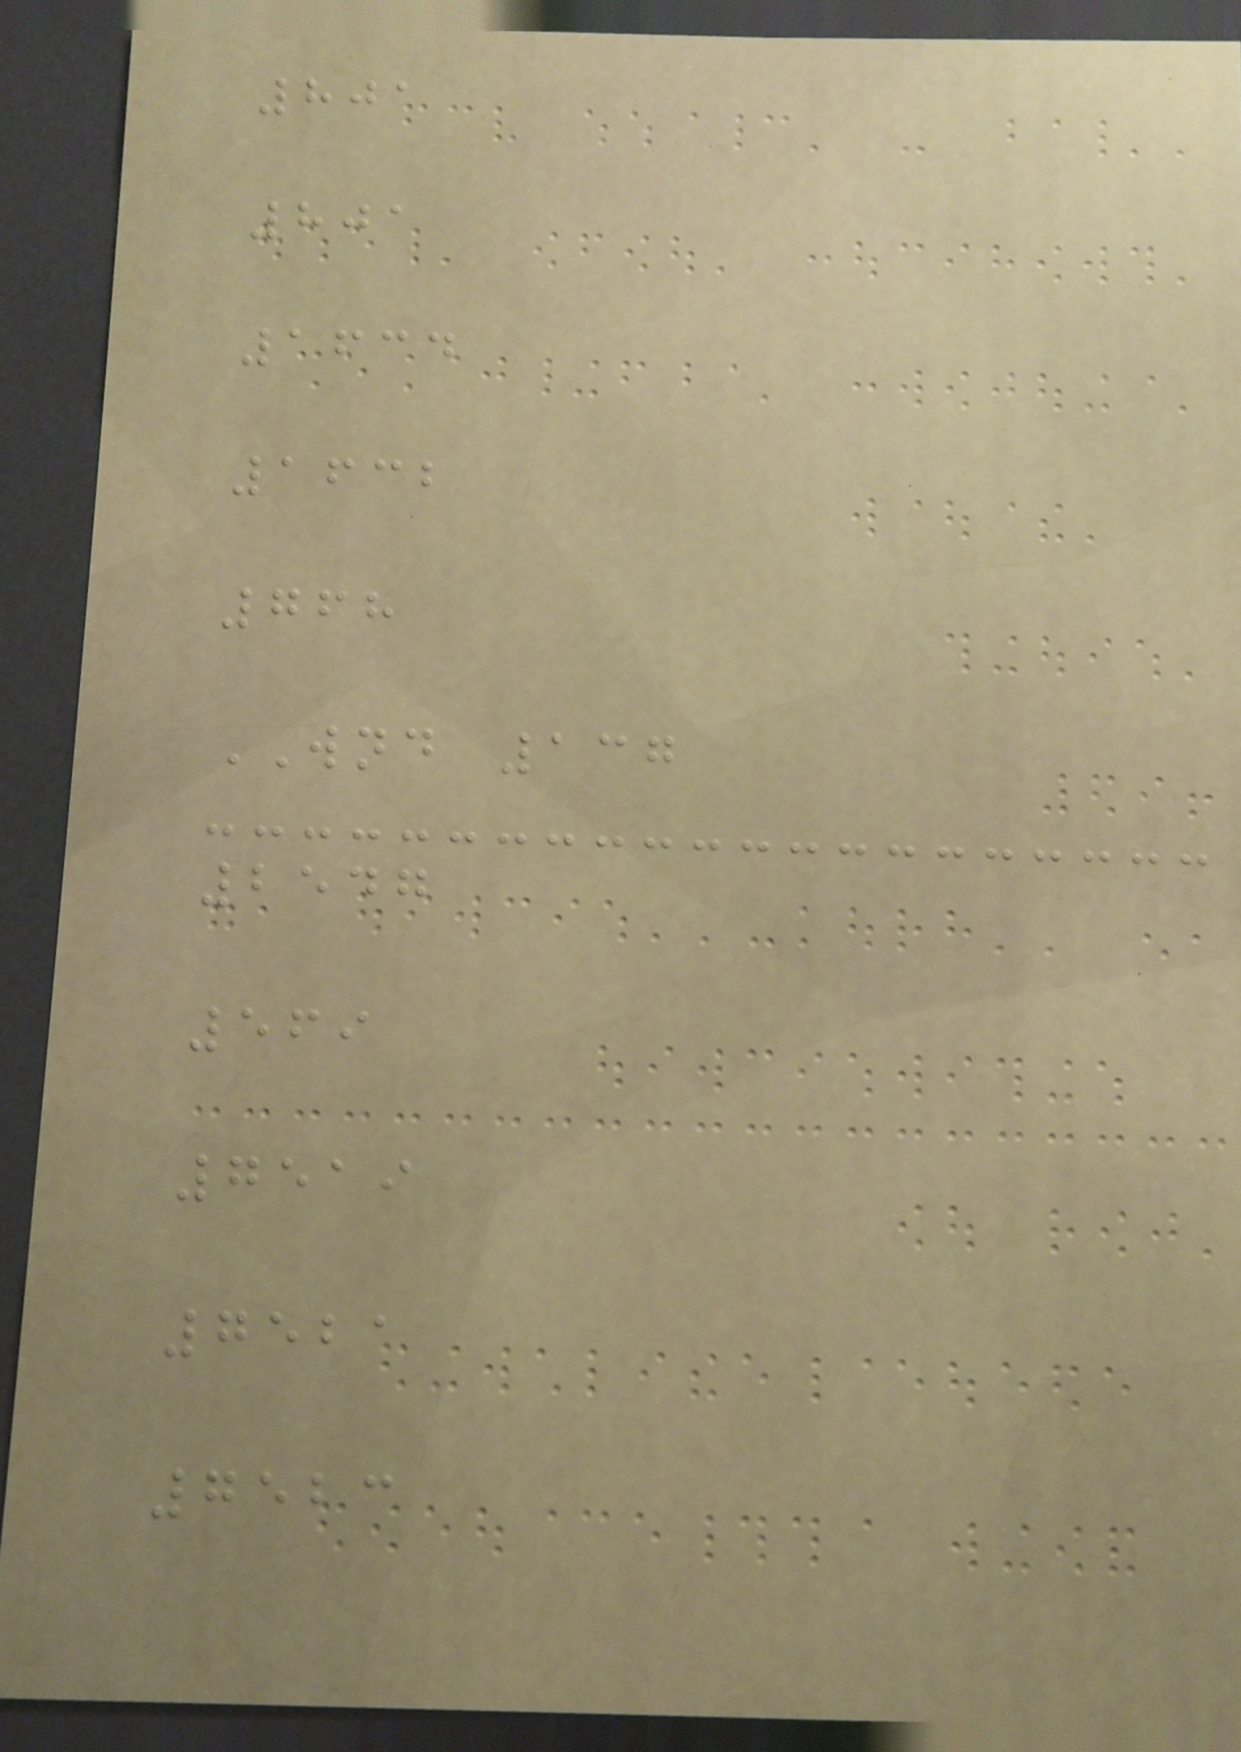801
801
1634
1632
768
WND 137
2547
569
7519
7521
7523
